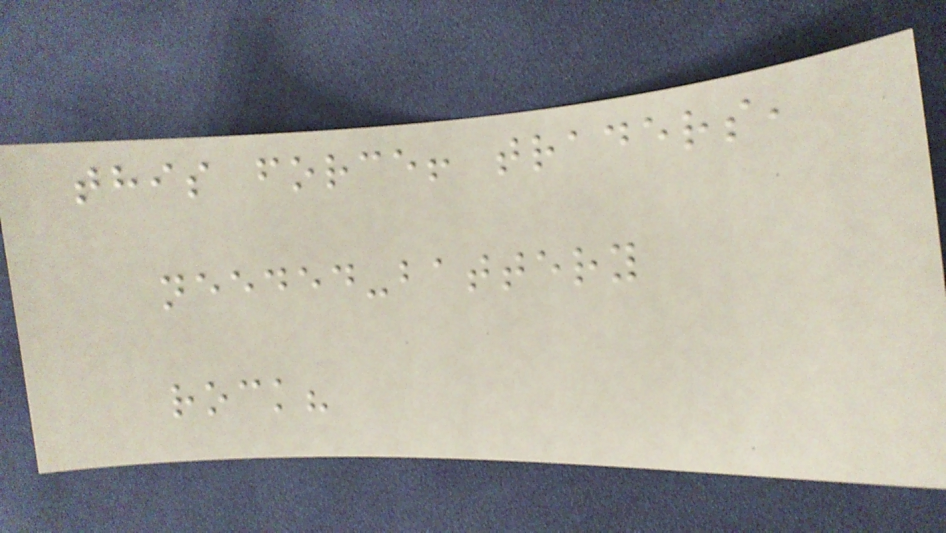this force! traders,
needed-battery
rock?
